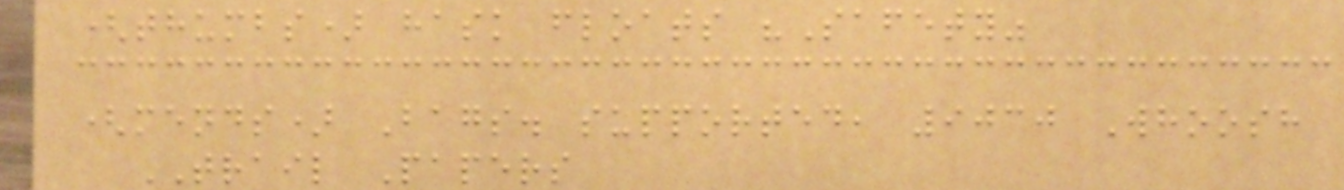(thumbs) hask floats "Safety"
(mends) Bags. supported, 9030 Whoosh
TRAIL Papers
